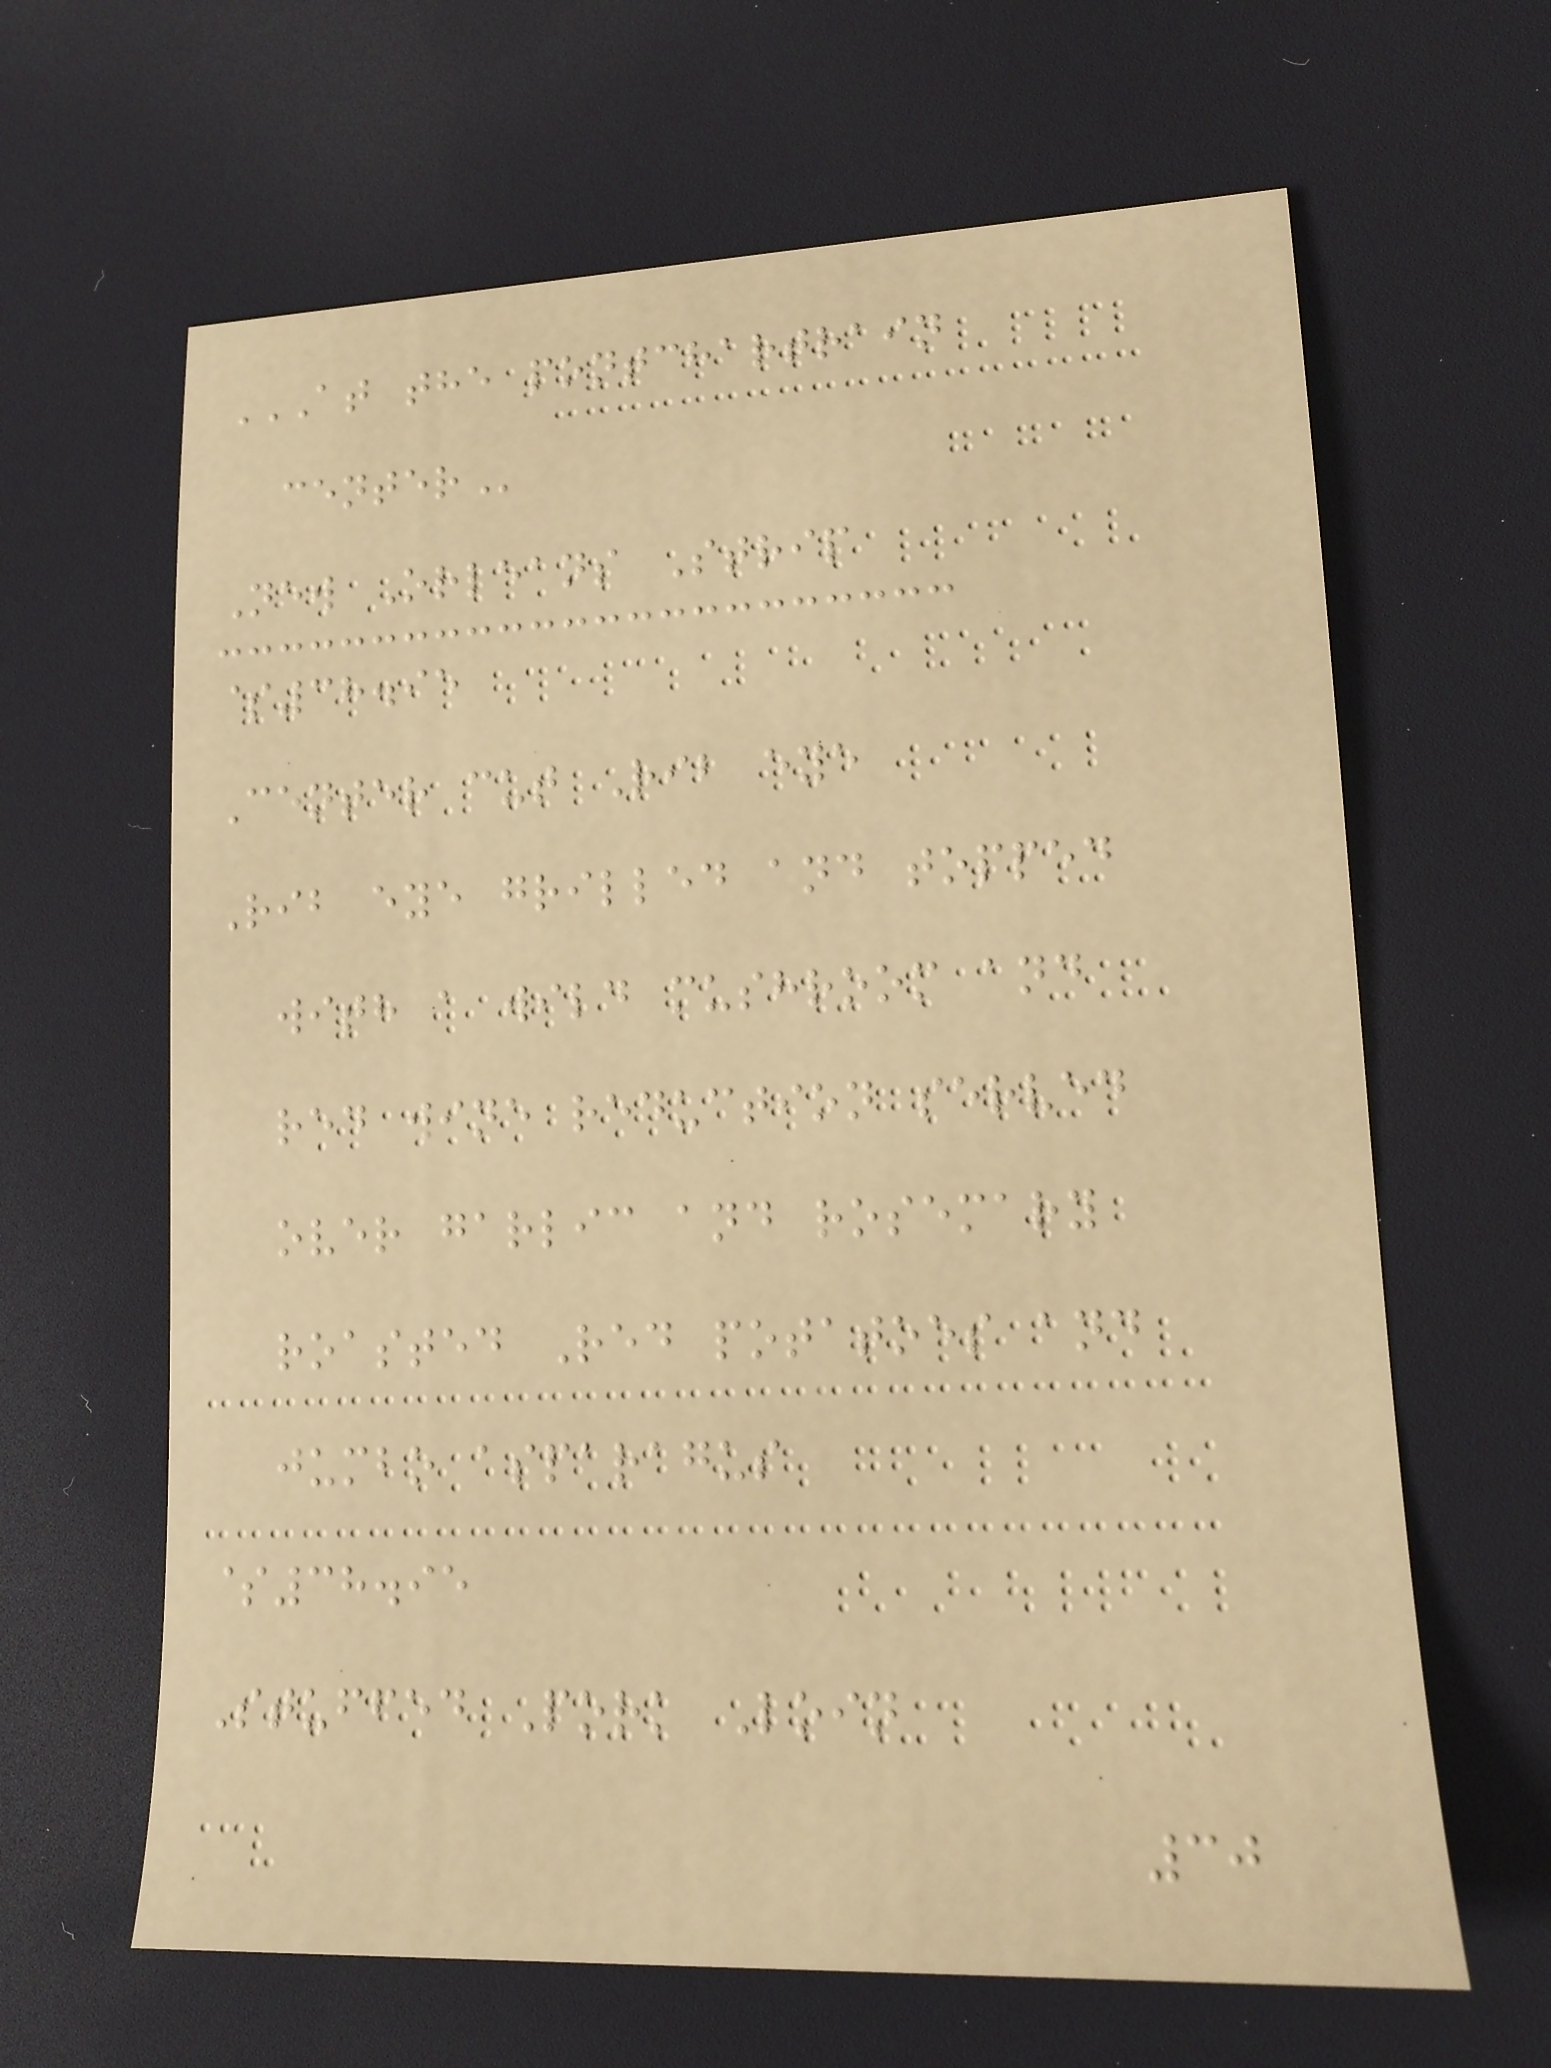AT THE PONTCHARTRAIN
CENTER
New Orleans Strip
$38.95
Center cut Rib eye
Rib eye grilled and topped
with a wild mushroom and
red wine reduction served
over garlic and rosemary
roasted Red potatoes and
jumbo asparagus
$38.95
Stuffed Pork Loin
30
